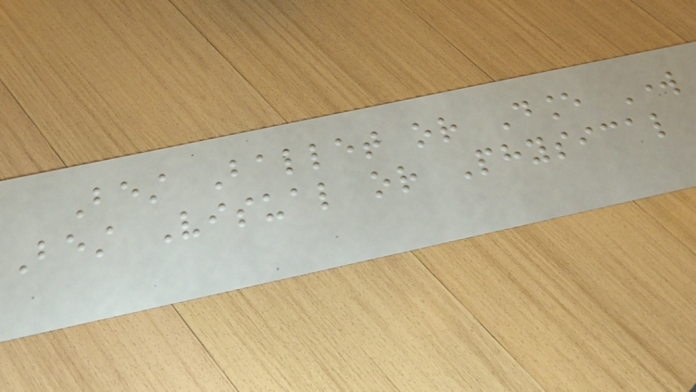Best Ballet or Dance Work
Best Visual or Physical
